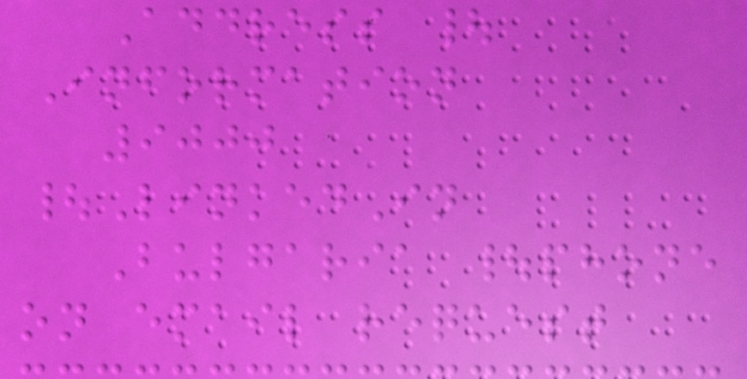Address |
Information
9000
|LinkedIn
Bulgaria |phone
on email request
